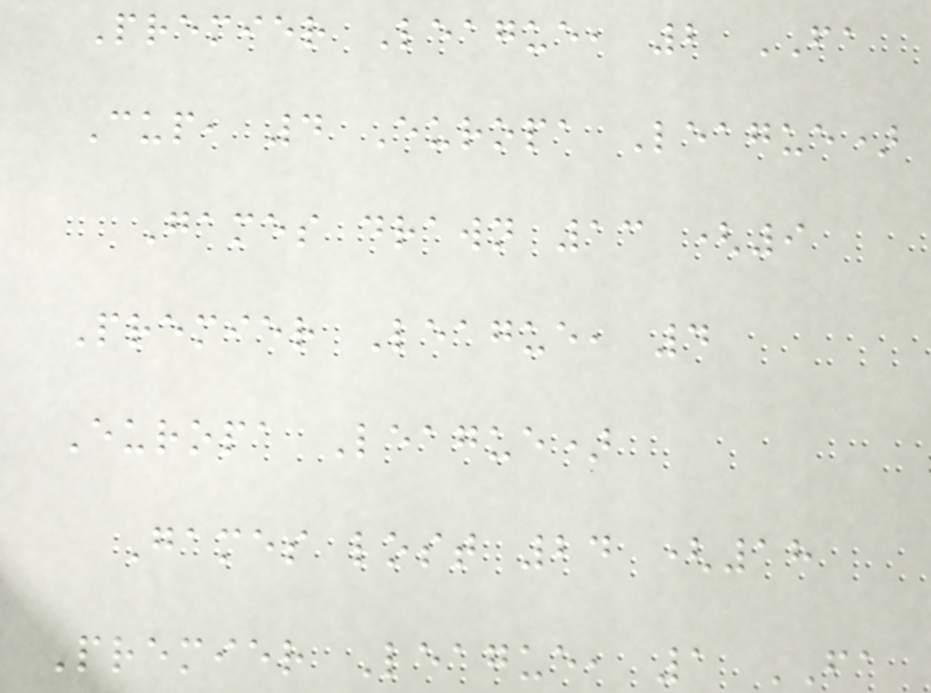Premier League, 2 FA
Cup, 4 Europa League)
Games drawn 13 (9
Premier League, 4
Europa League)
Games lost 24 (18
Premier League, 1 FA
